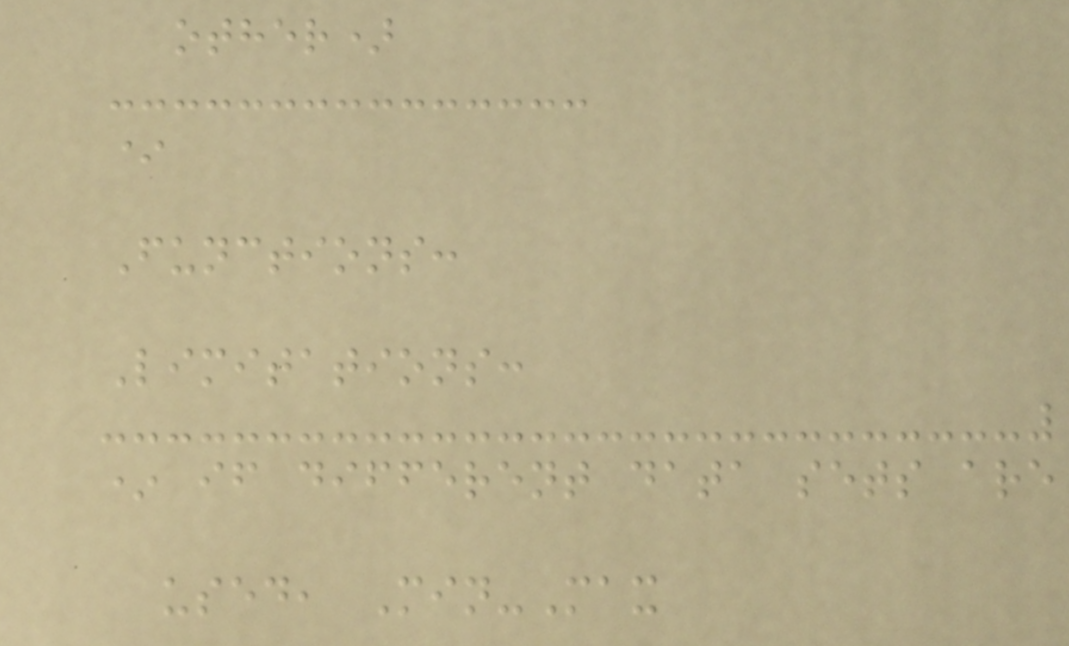other)
*
Functions:
Limitations:
* if different data sets are
used, Min-Max
